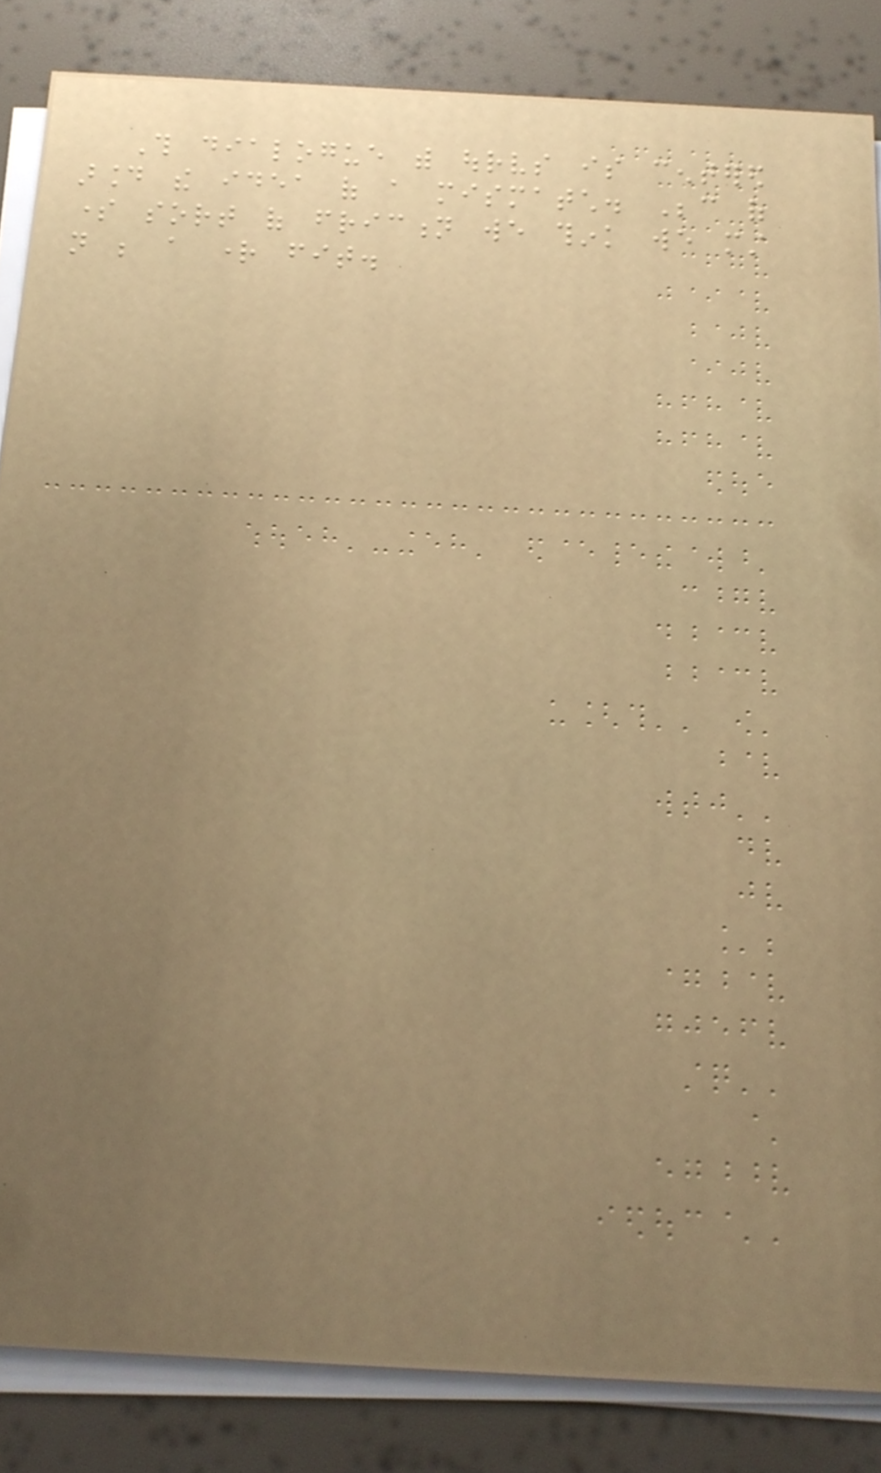This dialogue with ourselves is centered
around the idea of a mismatch. Because of
some sort of friction we think we must
not be a right fit.
